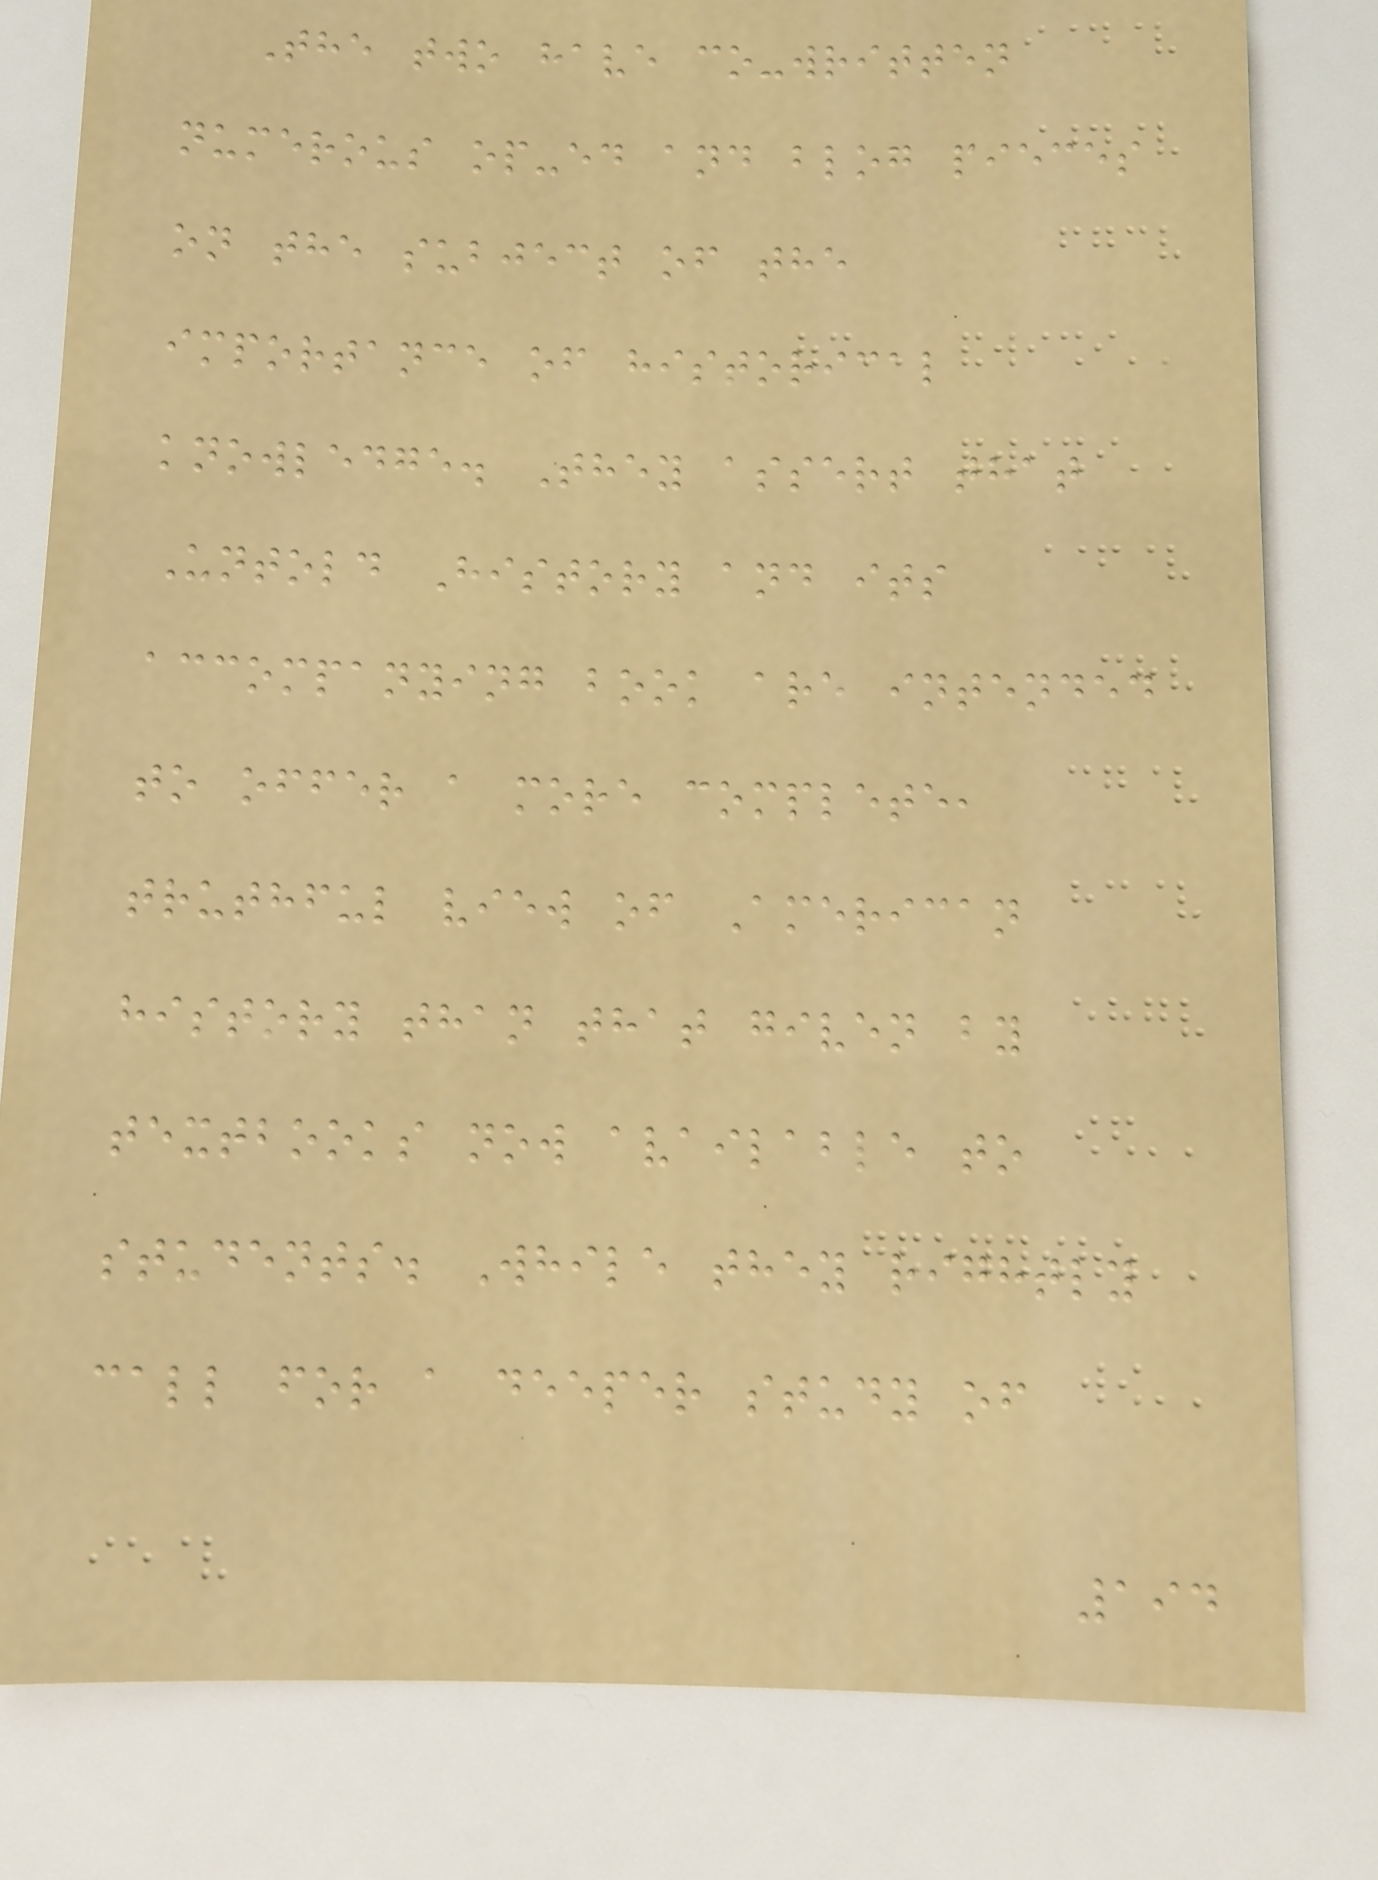The two have co-written
numerous op-ed and blog pieces
on the subject of the
importance of historical
knowledge. They assert that
Untold History and its
accompanying book are intended
to offer a more complete,
truthful view of American
history than that given by
textbooks now available to
students. While they rightly
call for a deeper study of
194
